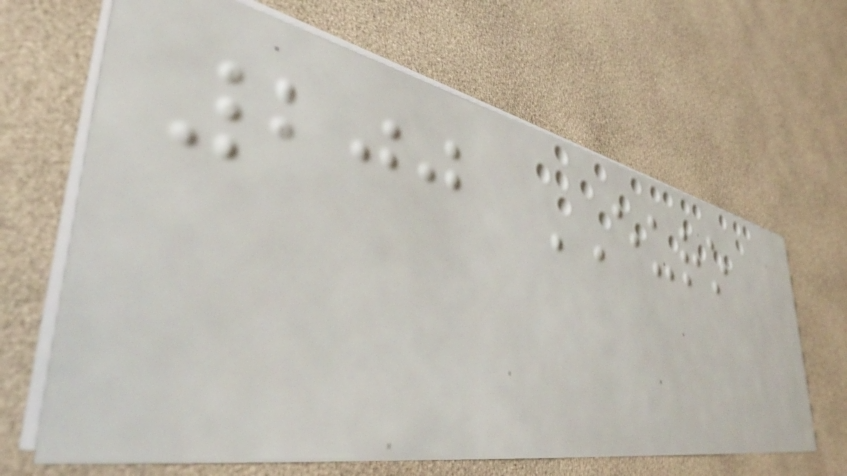200 EURO
